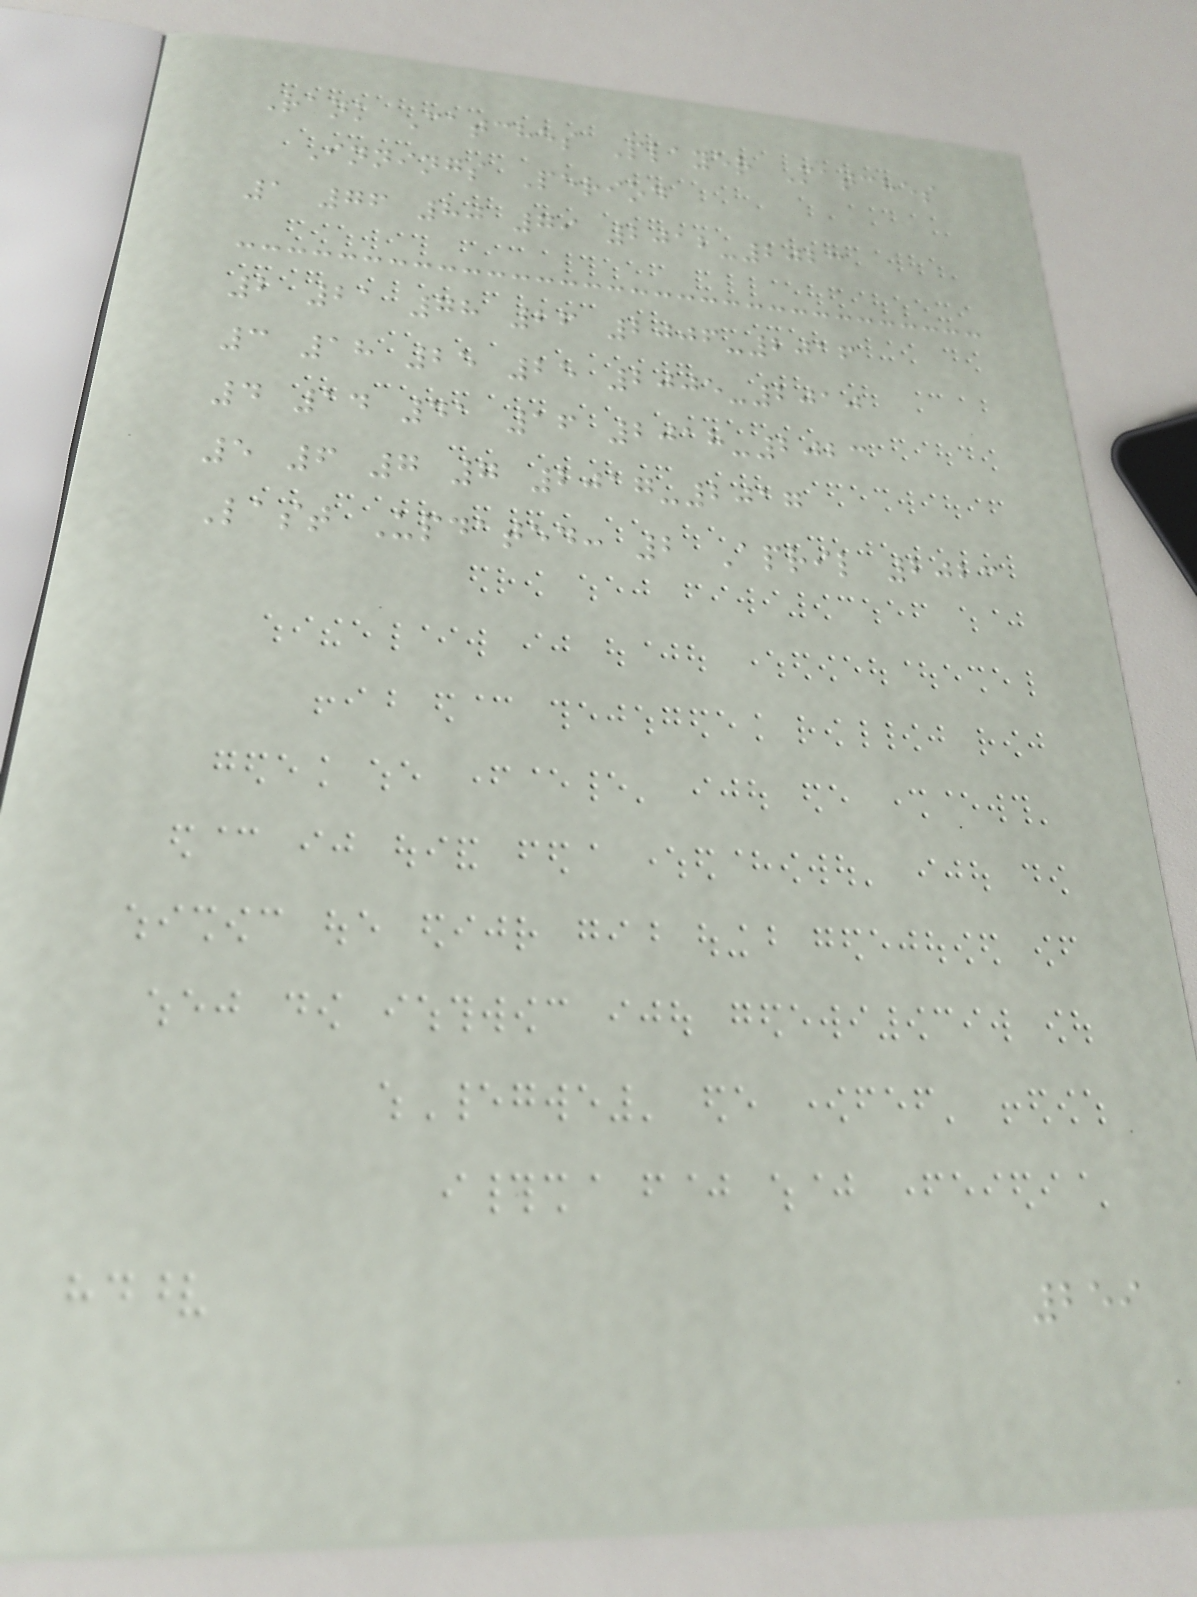Rank Catches Player Matches
Innings Period
1 76 80 79 2012-2023
2 21 78 26 2006-2016
3 18 25 25 2005-2010
4 14 41 16 2018-2023
5 6 7 7 2017-2017
Last Updated: 2 April 2023
259
